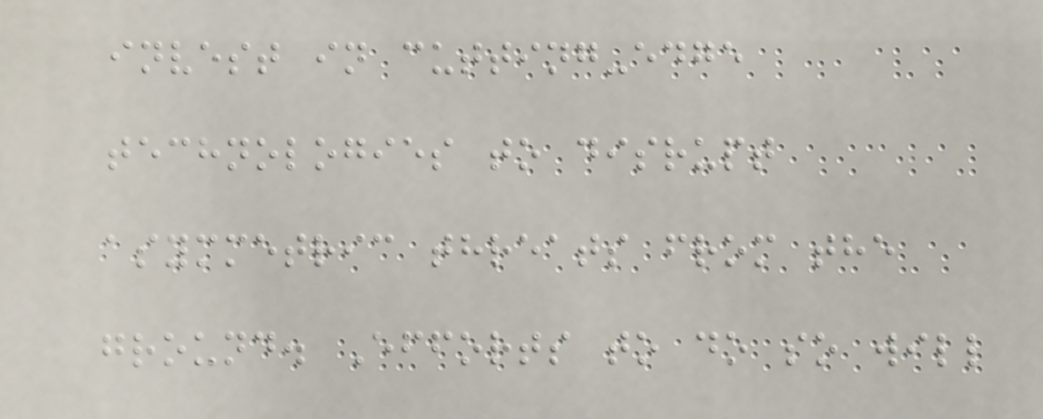invest in cutting-edge
technologies to disrupt
asymmetric threats from the
ground. Efforts to do so will
